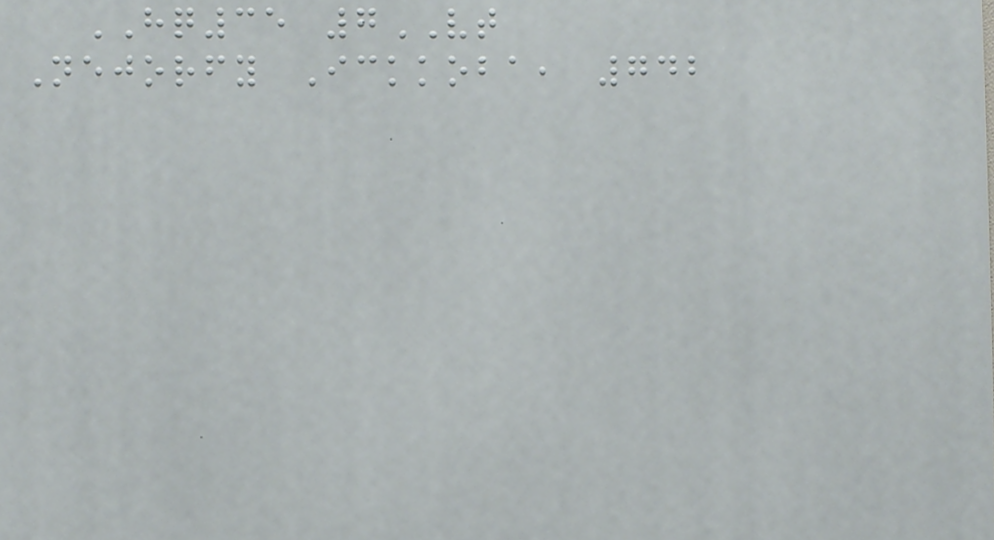HQ35 7VT
Nejorfy Ickkoba, 742
